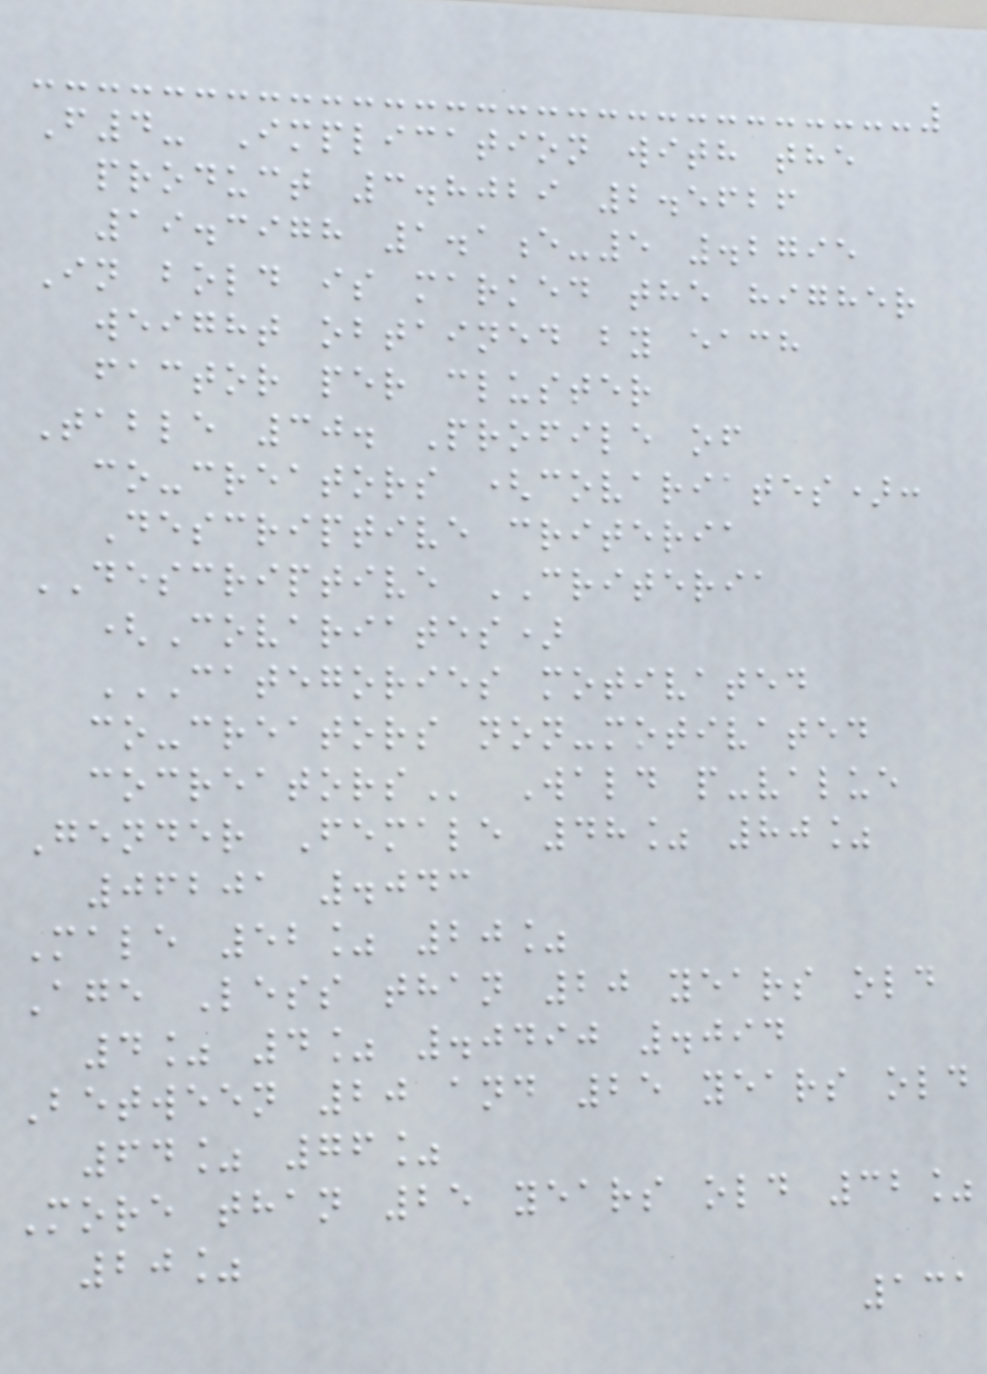F4- Implication with the
product 3.8029 2.5626
19.3978 1.1e-5 .2795
In bold is marked the higher
weight obtained by each
factor per cluster
Table 30. Profile of
co-creators (covariates):
Descriptive criteria
DESCRIPTIVE CRITERIA
(Covariates)
CATEGORIES MOTIVATED
CO-CREATORS NON-MOTIVATED
COCREATORS Wald p-value
Gender Female 48% 80%
06201 .043
Male 52% 20%
Age Less than 20 years old
4% 4% .0490 .094
Between 20 and 25 years old
64% 76%
More than 25 years old 32%
20%
131
